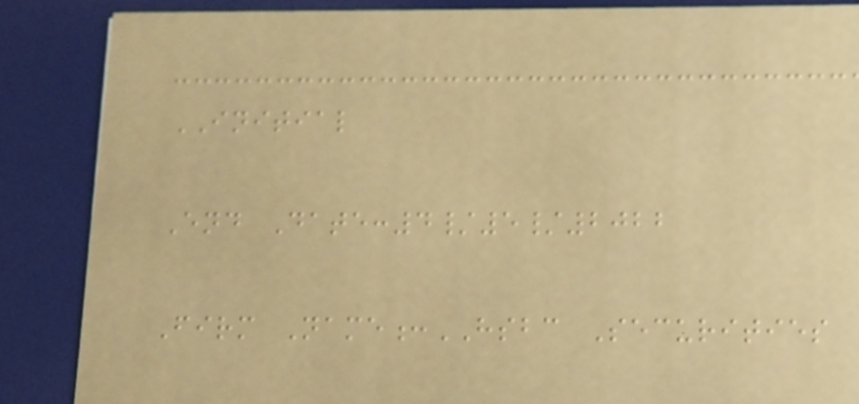INITIAL
End Date:4/5/2022
Firm Name:HSBC Securities
